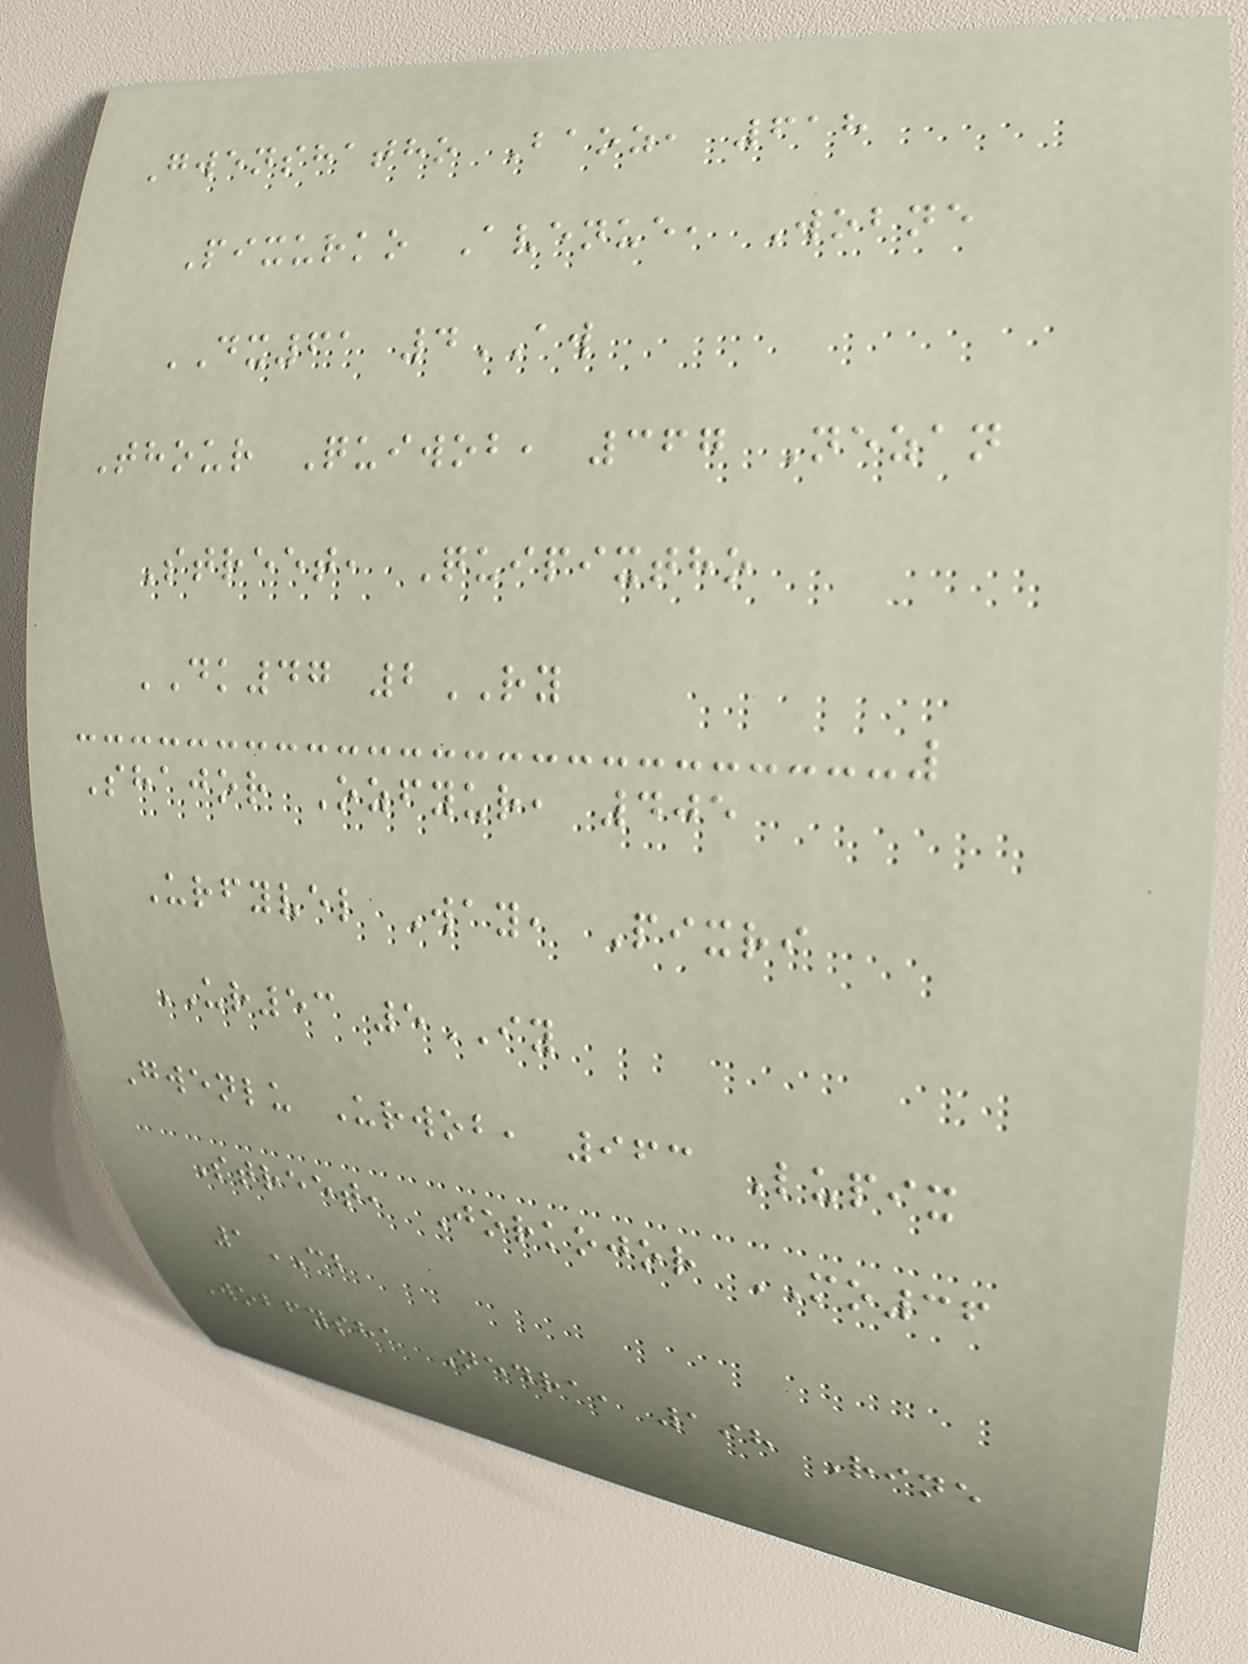Gwenshatho Baoz, 618
Pixurko Avenue, Wobne
DX61 4AW
Thour Quiwob, 367 Nezan
Street, Quipixtho
DK47 2RY
Shajor Ozfyur, 405
Urfyvel Way, Pixri
UR53 5IY
Gwenlu Urwob, 963 Lupix
Street, Jorkojor MO36
1CB
Wobfysha Nedra, 198 Rine
